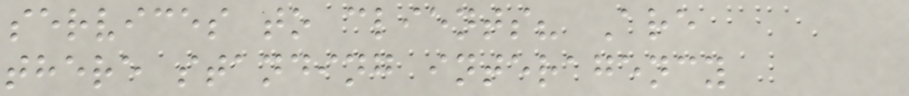services to clients? Are
there standing interagency
